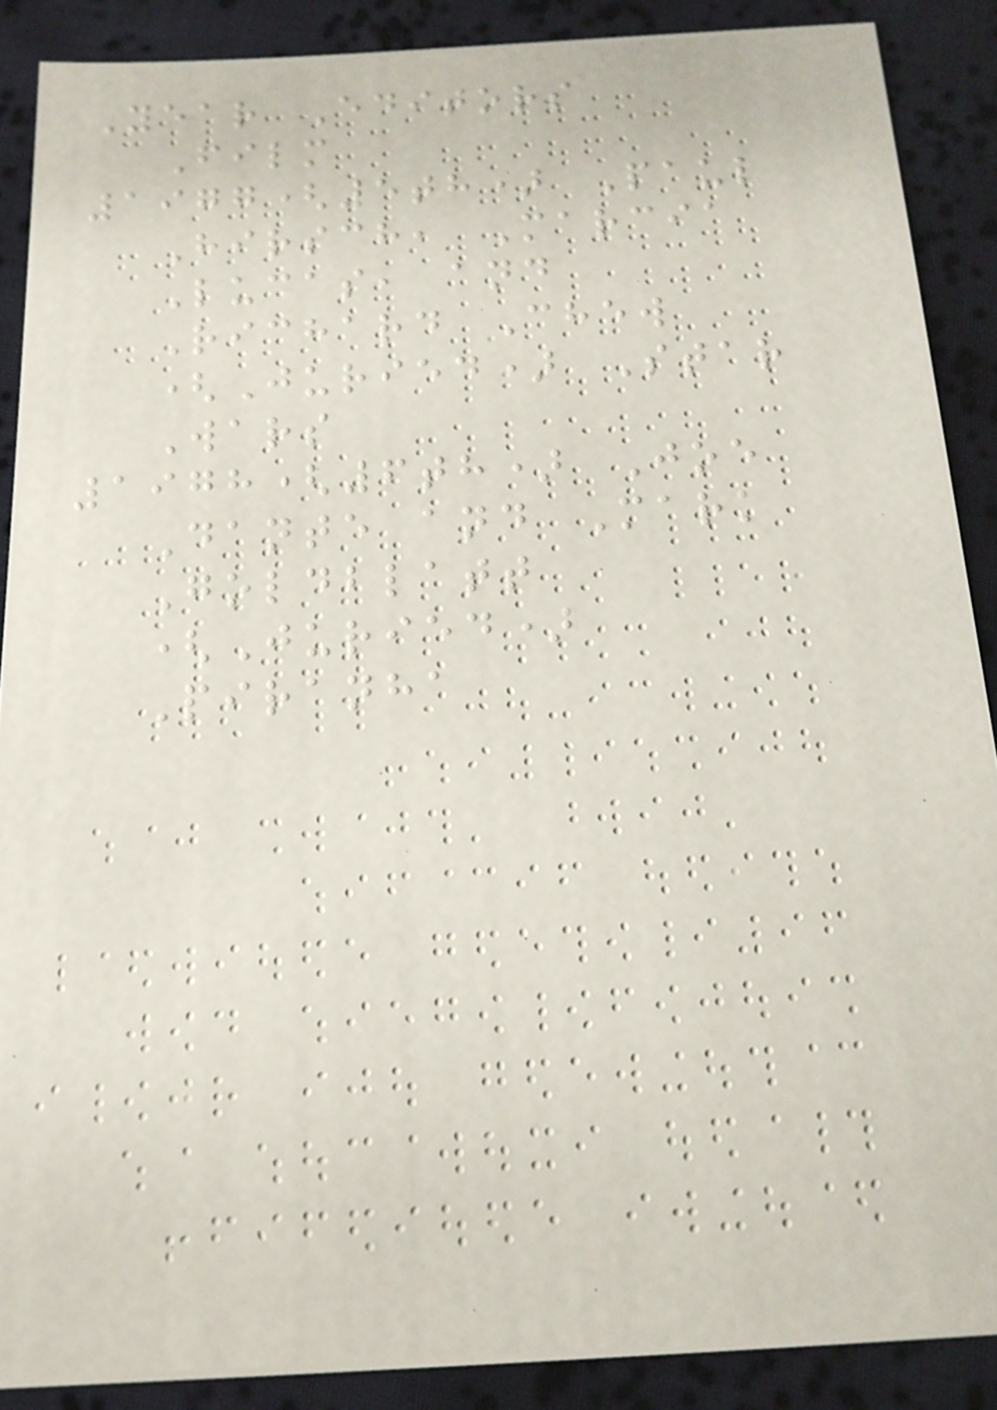Year Editors
Film
1977(5th) Paul
Hirsch, Marcia
Lucas, and
Richard Chew
(Juried) Star
Wars
1978(6th) Joe
Dante and Mark
Goldblatt
(Juried)
Piranha
